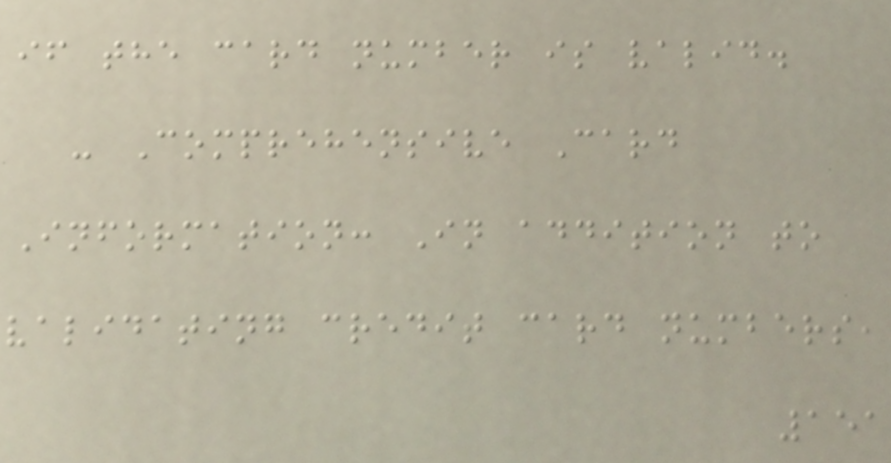if the card number is valid.
- Comprehensive Card
Information: In addition to
validating credit card numbers,
151
